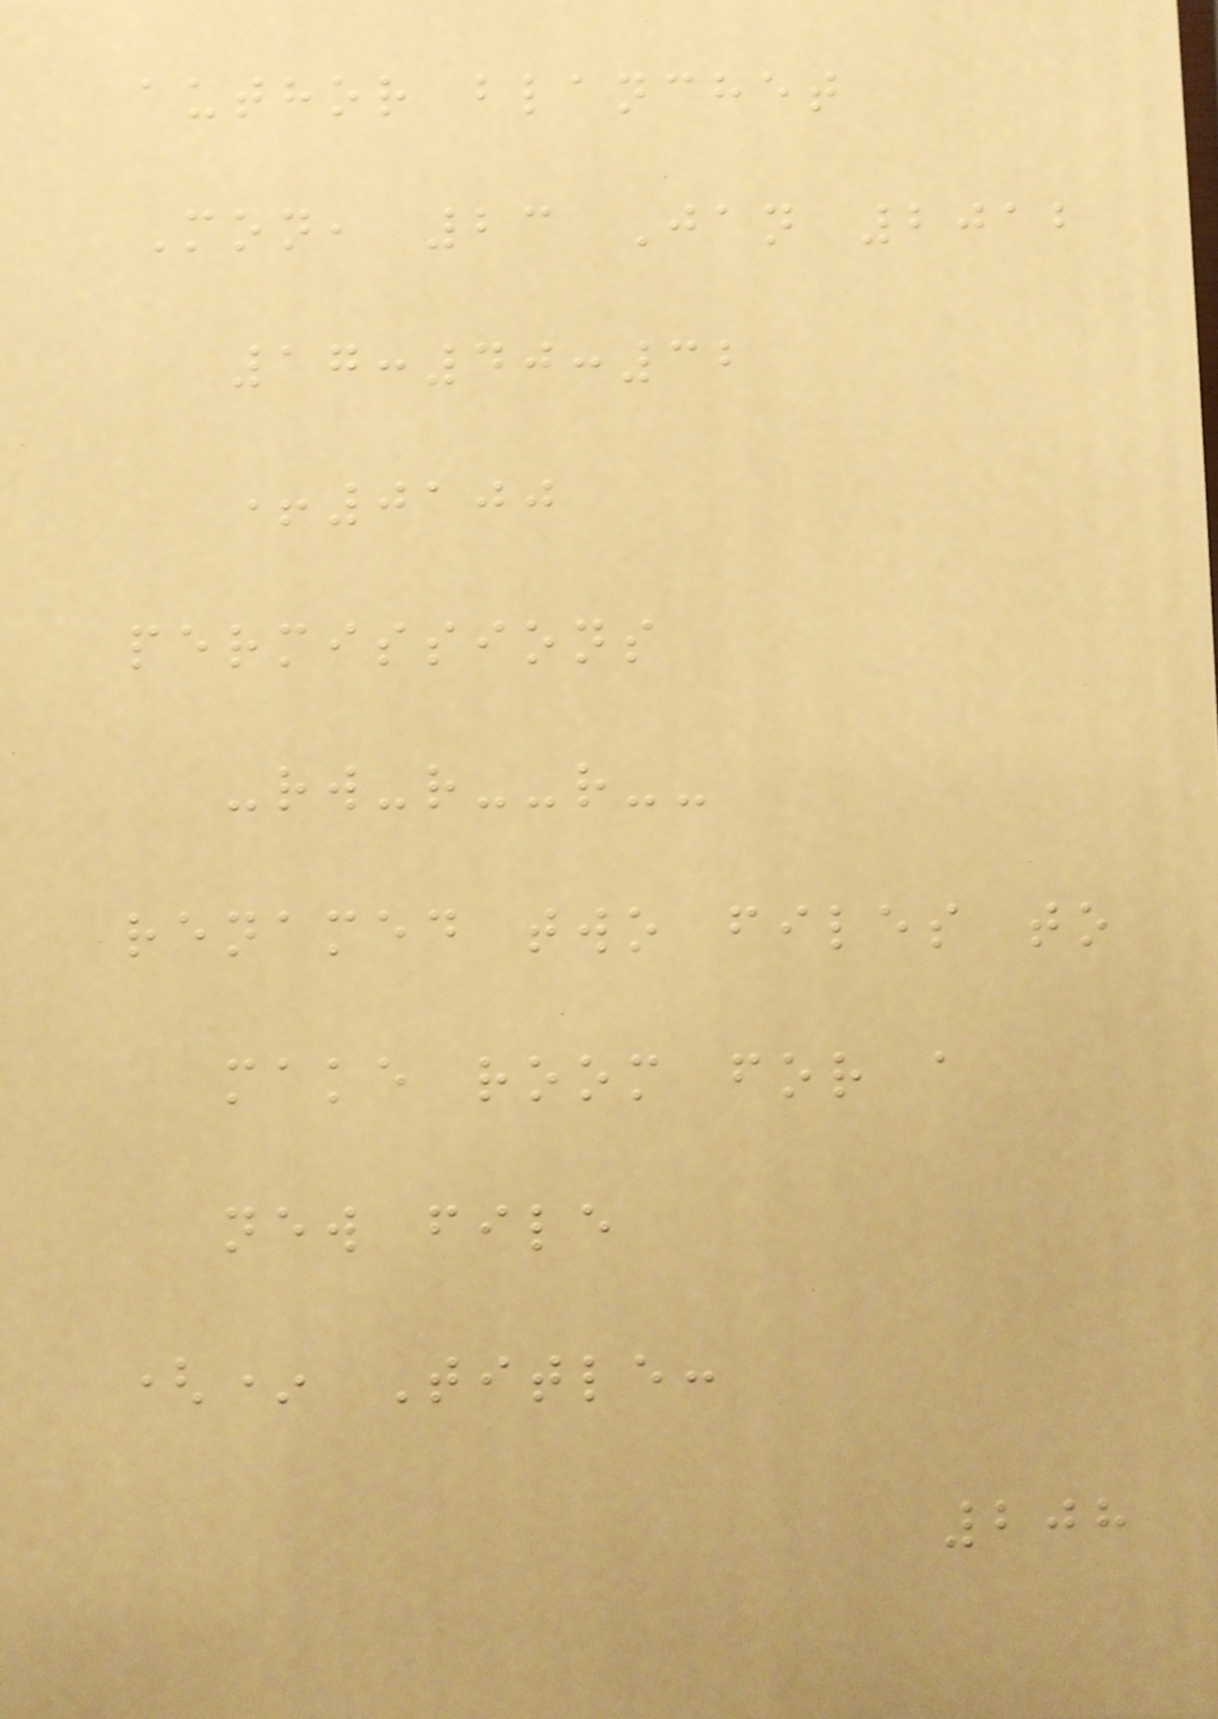author blanchet
Mon, 23 Jan 2012
17:40:32
+0100
permissions
-rw-r--r--
renamed two files to
make room for a
new file
(* Title:
208
